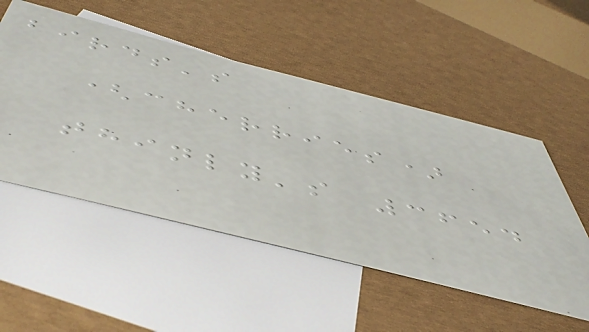birds's
(cherries)
thinly's 3654
